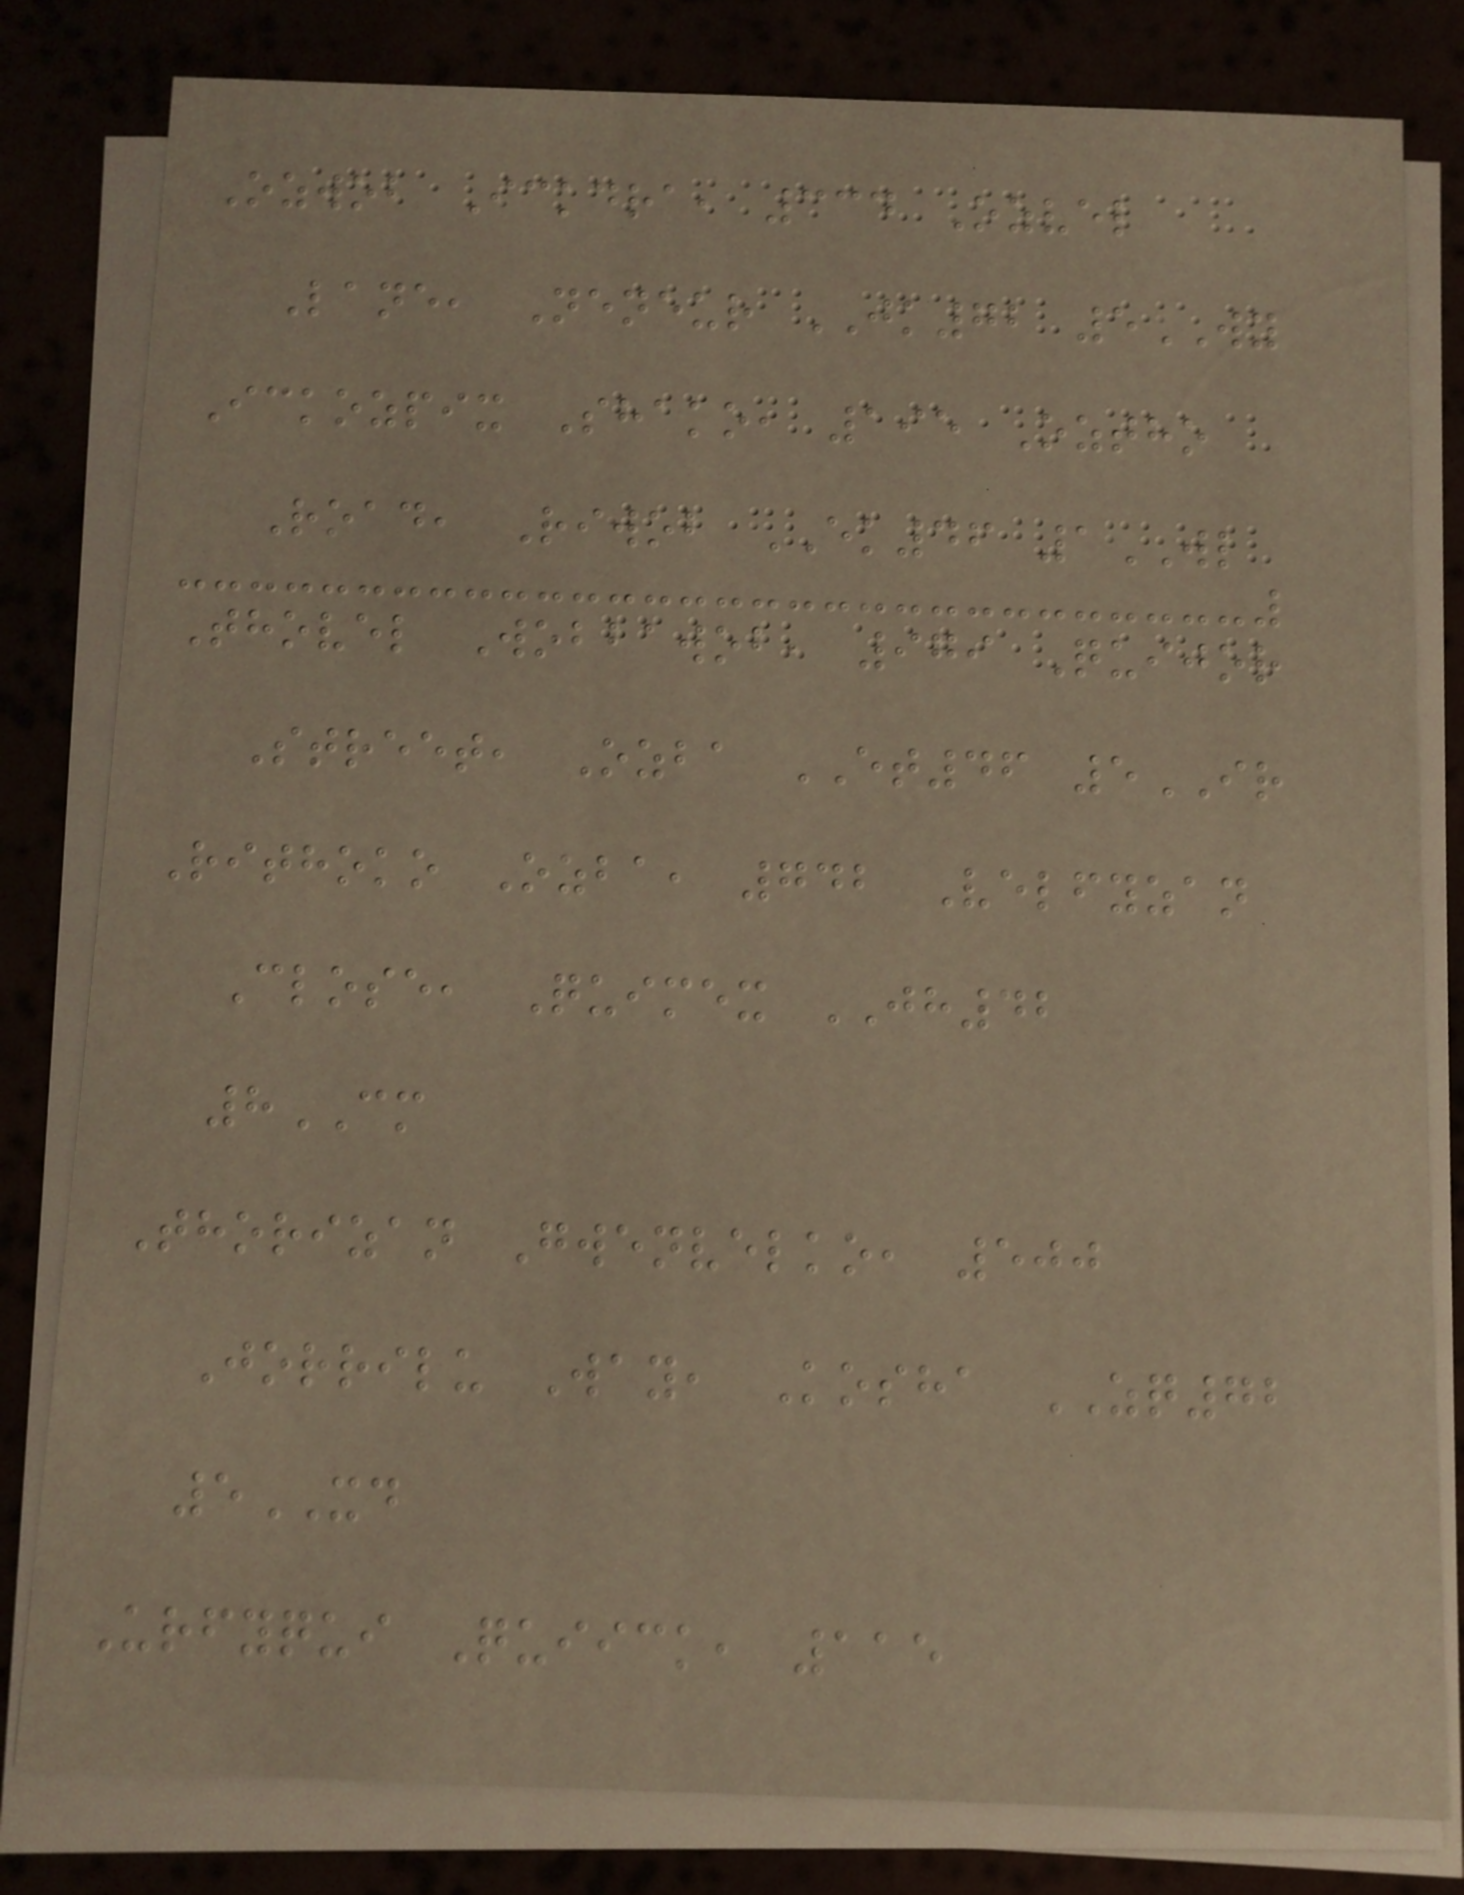Ozwob Ickdra, 334 Ozvel
Lane, Neneur JK72 5WY
Ickozpix Shako, 195 Oztho
Road, Riwob EK46 1WL
Thovel Wobbawob, 979 Quijor
Street, Ozba ET46 5IR
Rithoko Ozba, 742 Velfyzan
Close, Quimex JH42
8CM
Thorizan Gwenvelko, 500
Jorrilu Way, Kosha ZQ72
5XD
Urfyqui Quiick, 115
